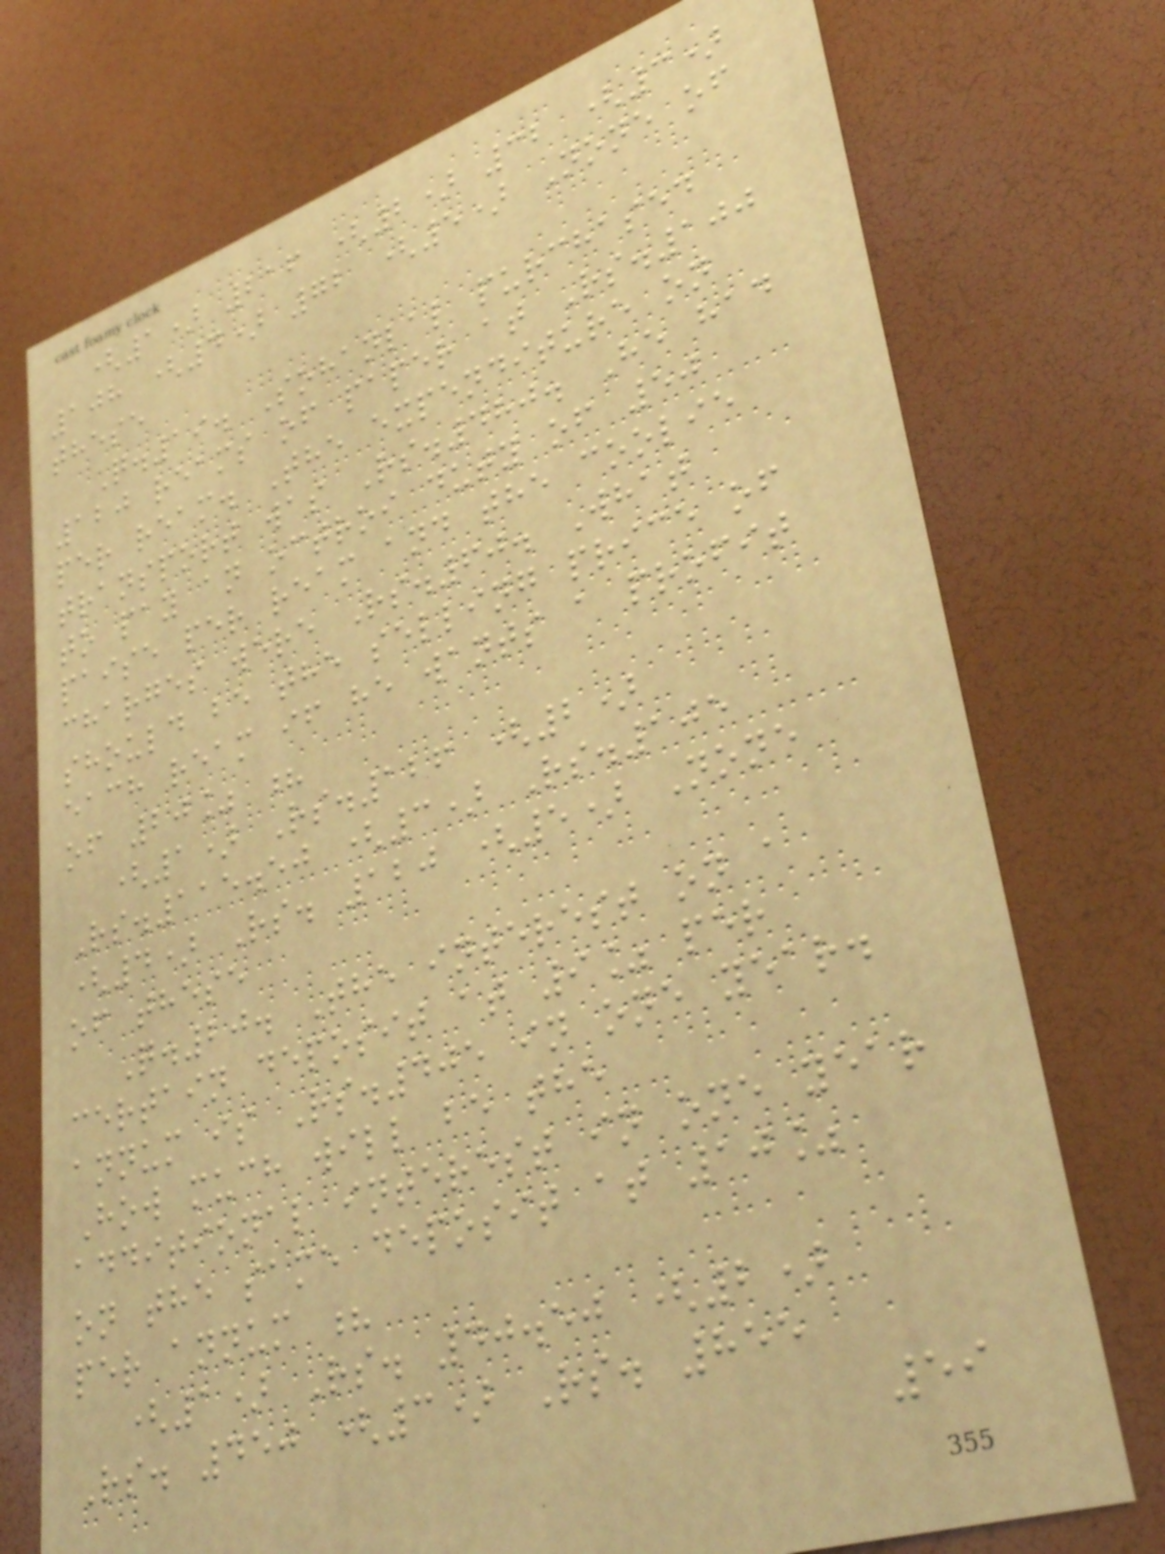(1) 216 (2) 32 (3)
108 (4) 72 (5) None of
these
Q.19. Sohanlal purchased
120 reams of paper at Rs.100
per ream. The expenditure on
transport was Rs.480. He had
to pay an octroi duty of 50
paise per ream and the coolie
charges were Rs.60. What
should be the selling price of
each ream if he wants a profit
of 20% ?
(1) Rs.126 (2)
Rs.115.50 (3) Rs.105
(4) Rs. 120 (5) None
of these
Q.20. The interest on a
certain deposit at 9% per
annum is Rs.405 in one year.
How much will be the
additional interest in one year
on the same deposit at 10%
per annum ?
(1) Rs. 40.50 (2)
Rs. 450 (3) Rs. 855
59
